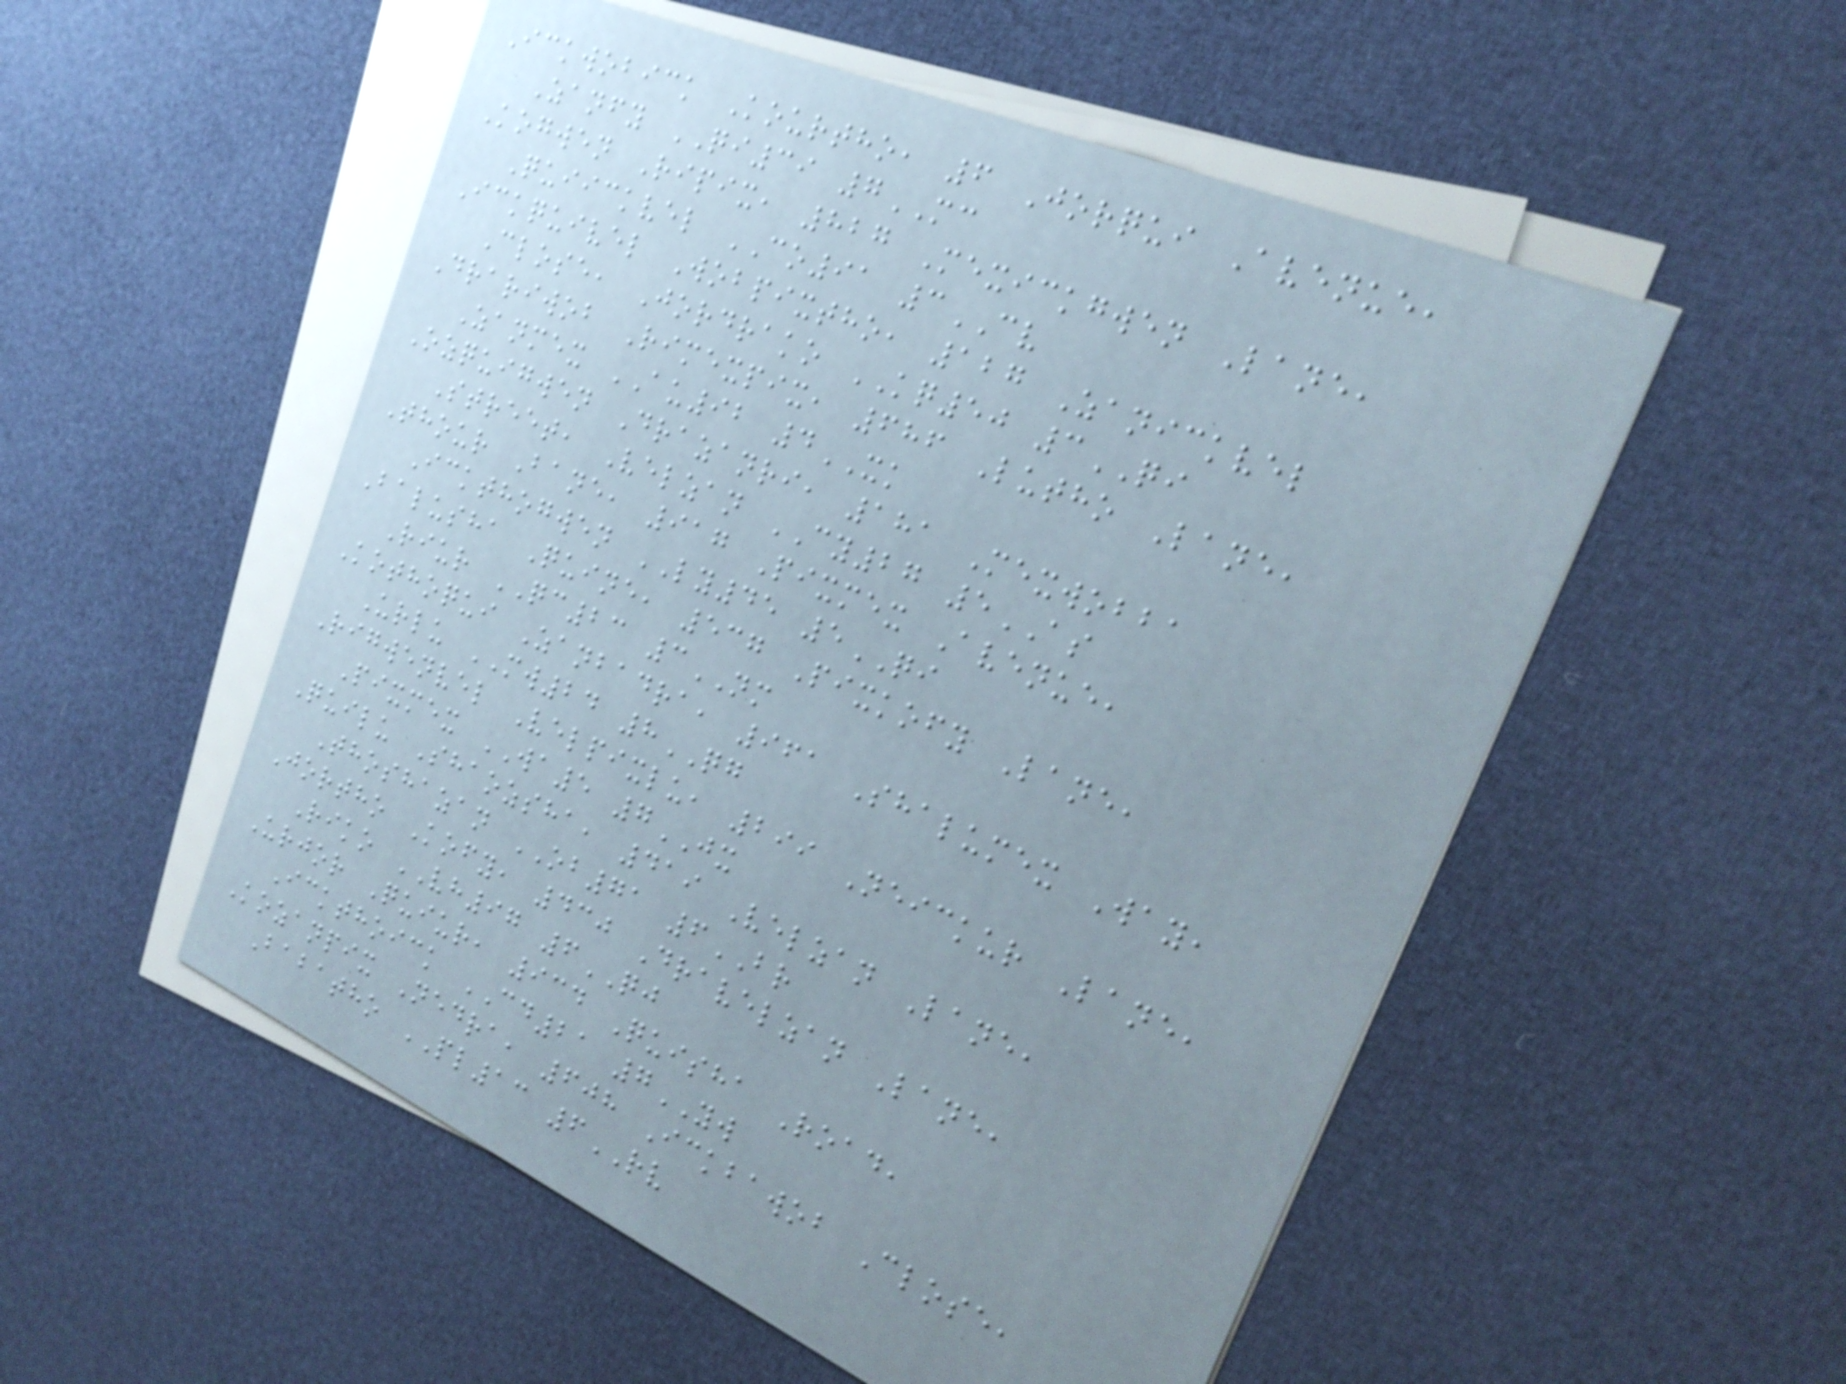Ickwobick Kourtho, 6 Jorqui Avenue,
Zanfy QI39 7MC
Kogwen Ripix, 827 Mexickgwen Lane,
Quiickvel CO91 3CV
Ickquivel Wobpixtho, 127 Zanickvel
Close, Jordrako KQ50 3QI
Drariwob Rimexpix, 686 Lutho Lane,
Zanmex AU92 4XK
Ozquigwen Drazanri, 181 Mexwobba
Street, Velzan CY27 5AS
Thour Bane, 917 Pixmex Avenue,
Ickthogwen LY45 5QI
Balusha Quine, 537 Pixkofy Lane,
Riur QC23 3NM
Kothoqui Zanbadra, 961 Shalumex Way,
Urlu MW24 8QG
Rigwenvel Velpixlu, 299 Neickur Lane,
Pixmex WA5 7JX
Quilu Shaozsha, 419 Velzan Lane,
Thoshazan OB71 6BR
Jortho Kofy, 430 Dravelzan Lane,
Riko VH97 6QJ
Urjor Quiur, 934 Quisha Road,
Ickthoick CD21 7YW
Kozanpix Nedra, 608 Ickbawob Close,
Babatho PL13 6RV
